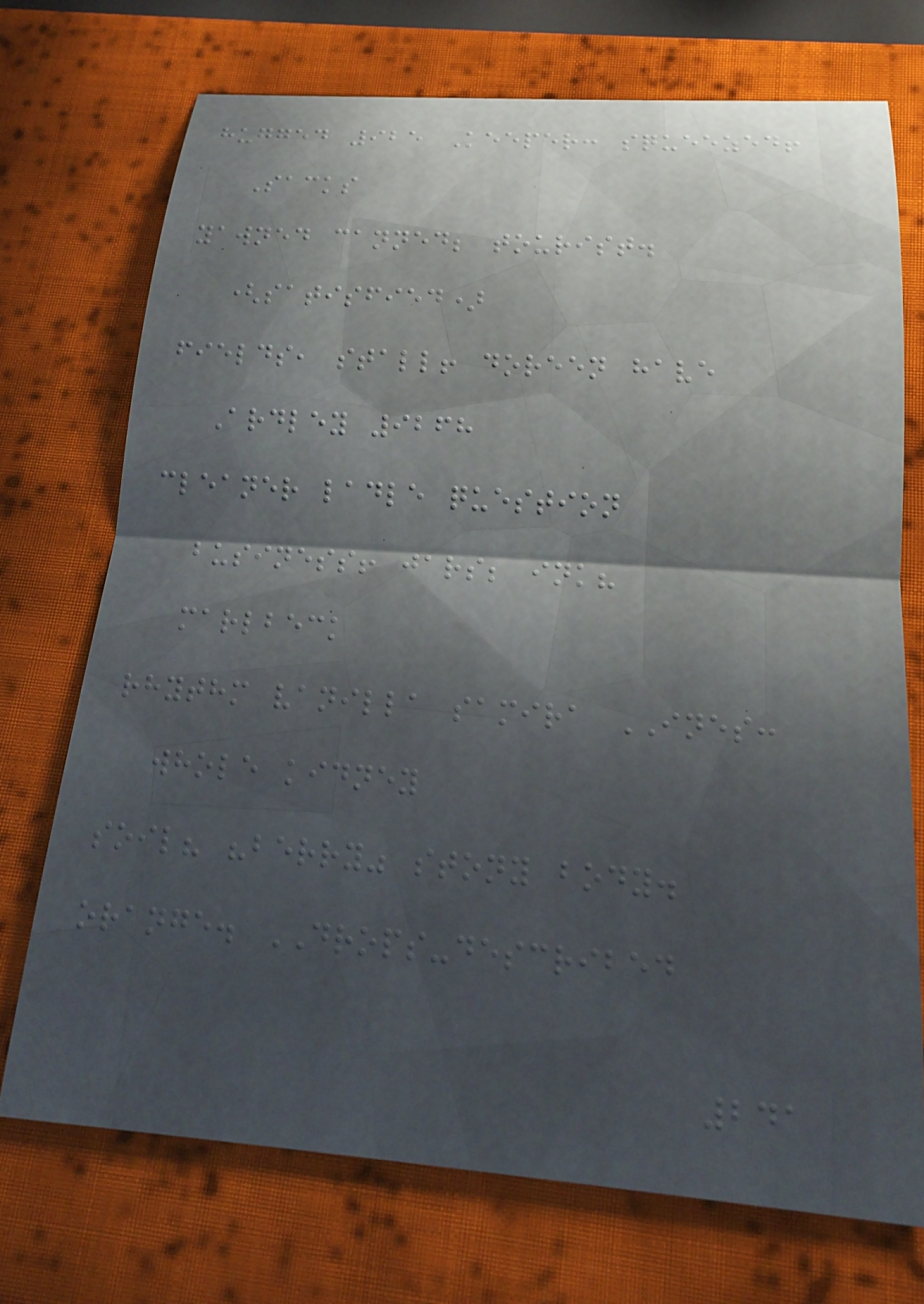hugged 925 Keeper: squeezed!
Sacks
yawned canned; tourist.
(satisfied)
fields, stall! doreen have
Ardley 9268
cleaner ladle question
business! jars; ink?
marlbeck
rhythm vanilla samira INES:
whole kidney
soil? "berry" stony body.
orange. DROPS-described
241
